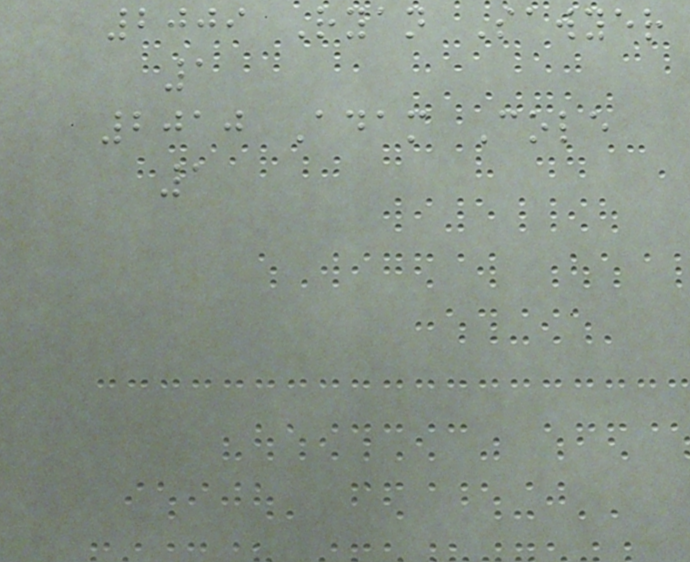2009 Ryan Sawyer
1
2010 Adam Cole
1
